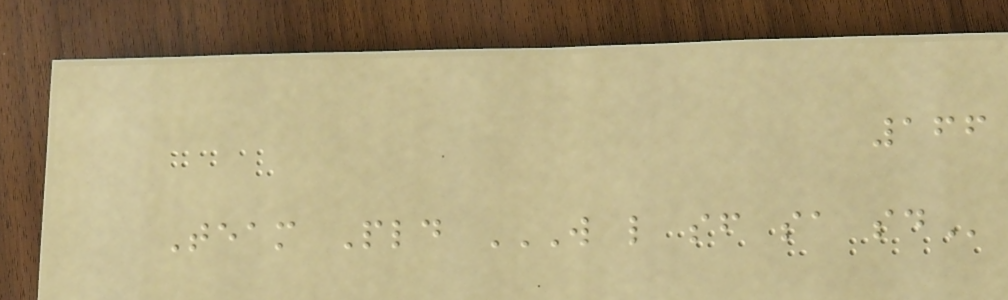166
Team Pld W L SF SA SD
